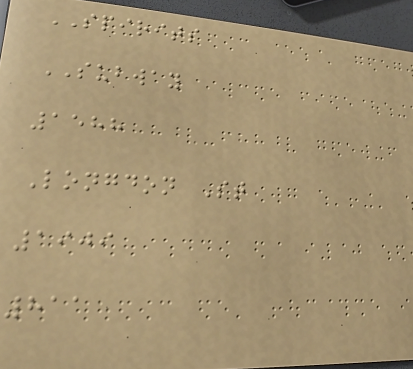SPIRITS
SUBWAY
1588
Longdon St
1909
811
